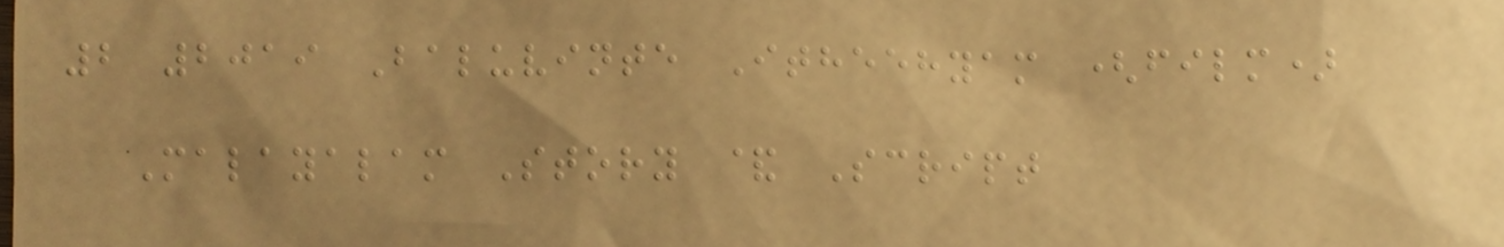2 2019 Baluvinte Itheehyam (film)
Malayalam Story & Script
